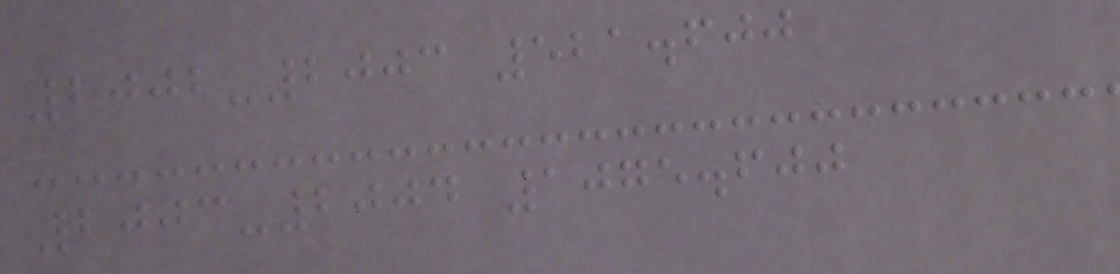2002-2003 521.600
2003-2004 1075.600
